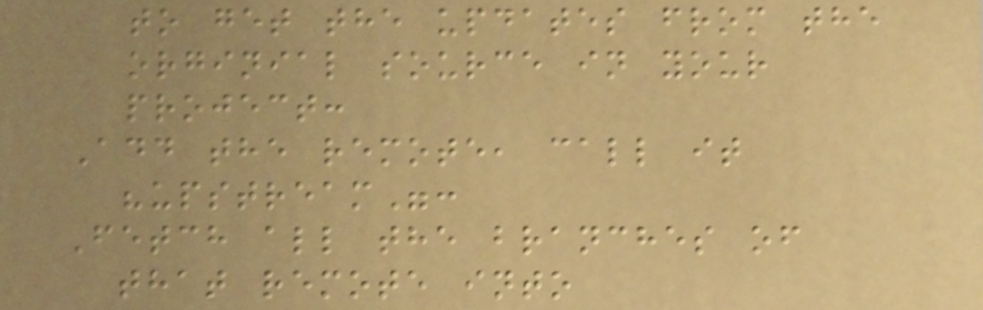to get the updates from the
orginial source in your
project:
Add the remote, call it
"upstream":
Fetch all the branches of
that remote into
